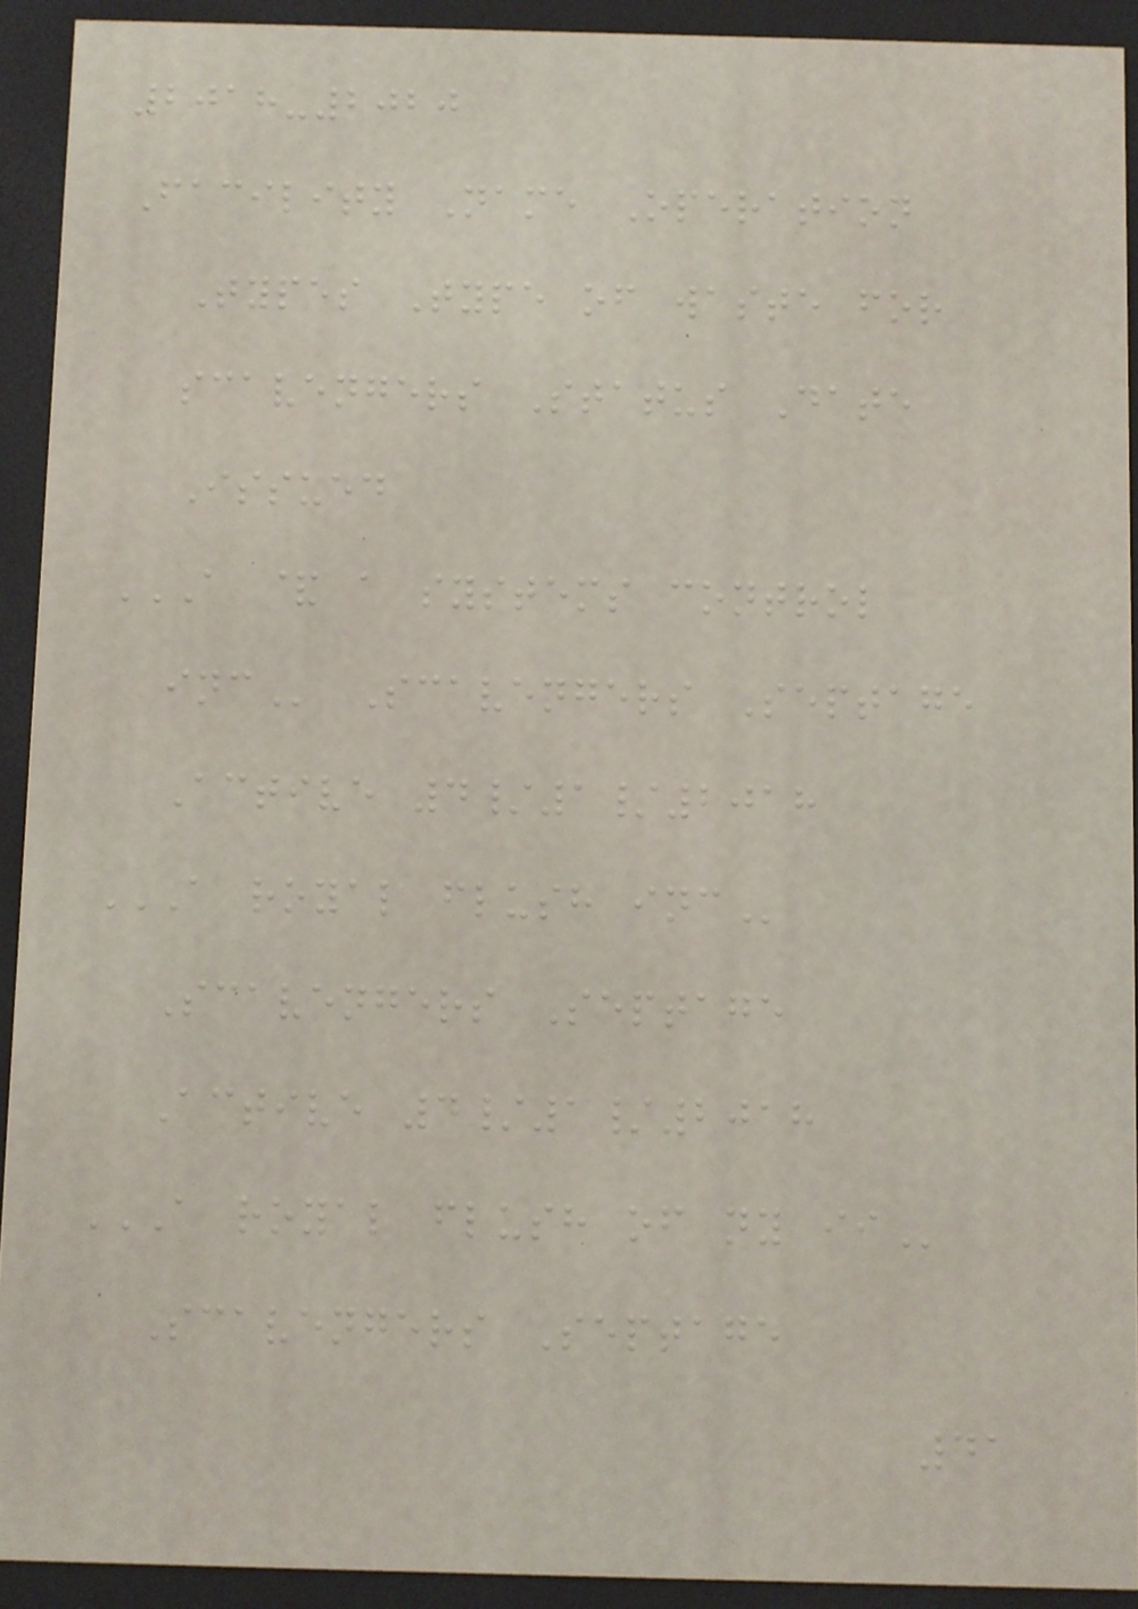2018-2020
Facility Name Operation
Types Type of waste for
scavengers Status Date
Issued
A & A SYSTEMS CONTROL
INC Scavengers Septage
Active 4/1/2018
A ROYAL FLUSH INC
Scavengers Septage
Active 4/1/2018
A ROYAL FLUSH OF NY II
Scavengers Septage
41
